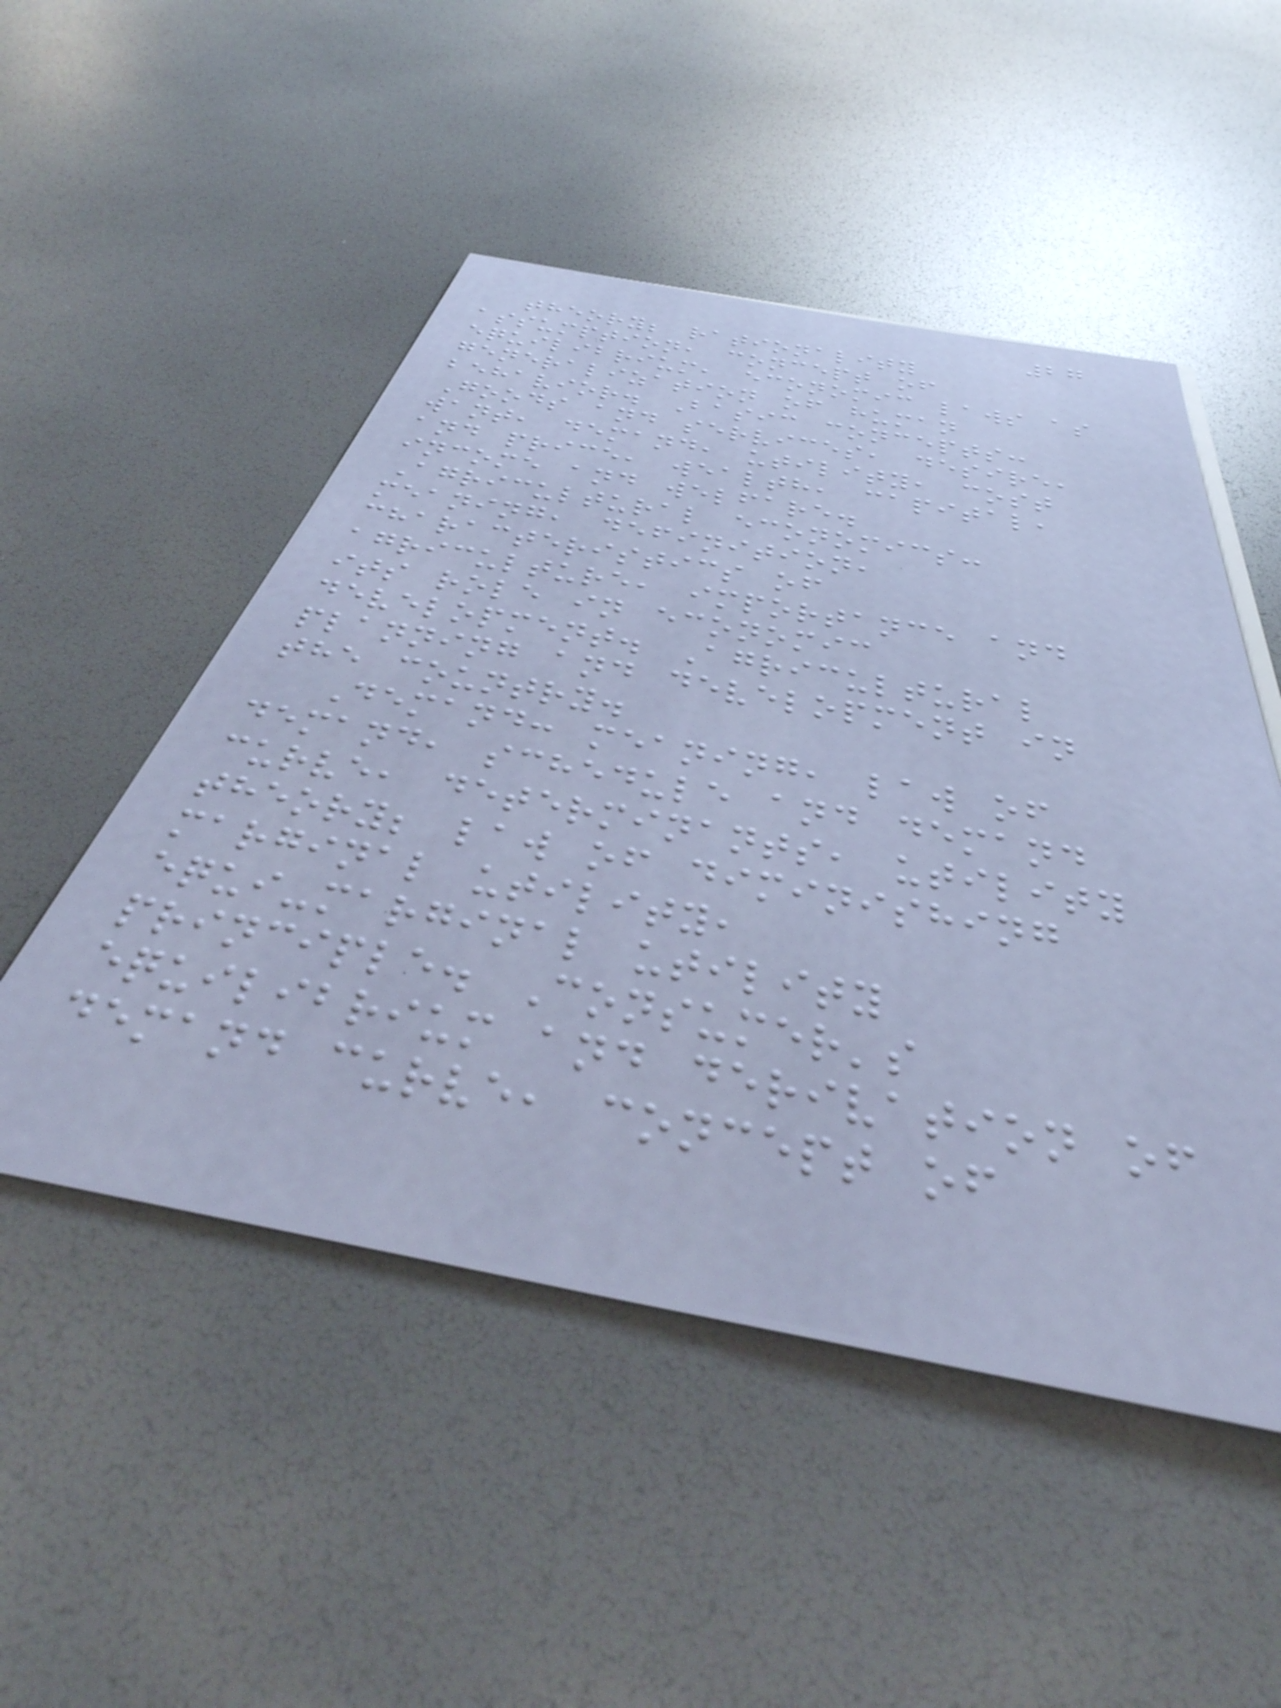27
theory; rationality
assumption, concept of
equilibrium, economic laws as
generalization of human
behavior. Basic concepts:
Goods and services, desire,
want, demand, utility, cost
and price, wealth, capital,
income and welfare.
Agricultural economics:
meaning, definition,
characteristics of
agriculture, importance and
its role in economic
development. Agricultural
planning and development in
the country.
Demand: meaning, law of
demand, schedule and demand
curve, determinants, utility
theory; law of diminishing
marginal utility,
equi-marginal utility
principle. Consumer's
equilibrium and derivation of
demand curve, concept of
